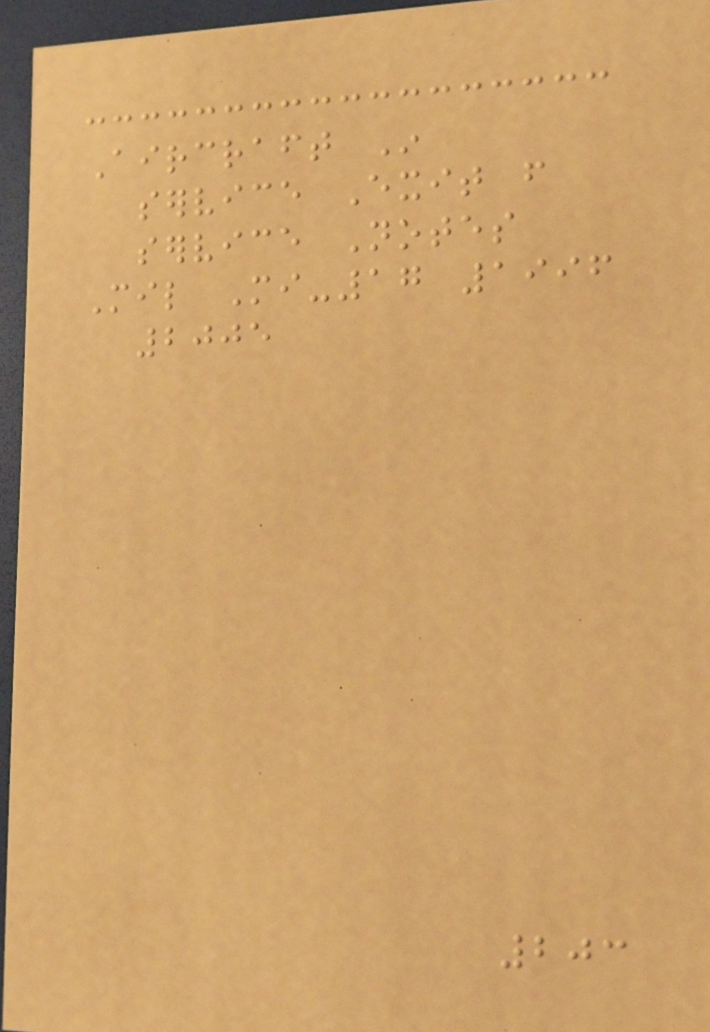Aircraft In
service Exit from
service Notes
Mil Mi-17 1996
2005
203
